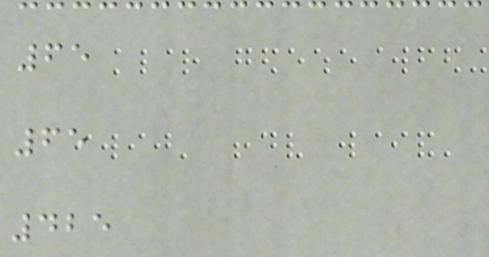65
65
425
